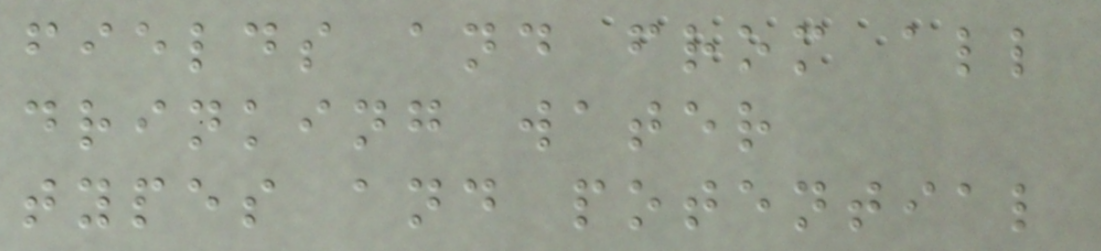fields and from all
drinking water
types and potential
